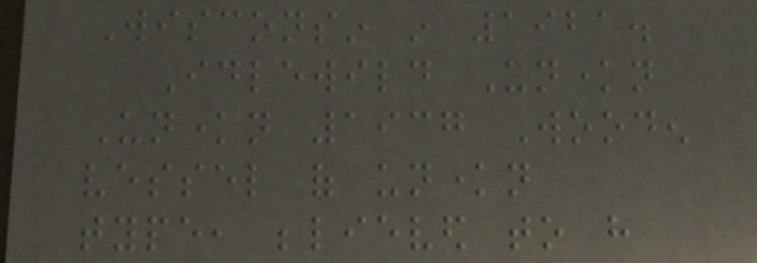Wisconsin in 1921.
Idlewild Unknown
Unknown 1937 Wooden
vessel of unknown
type, believed to have
